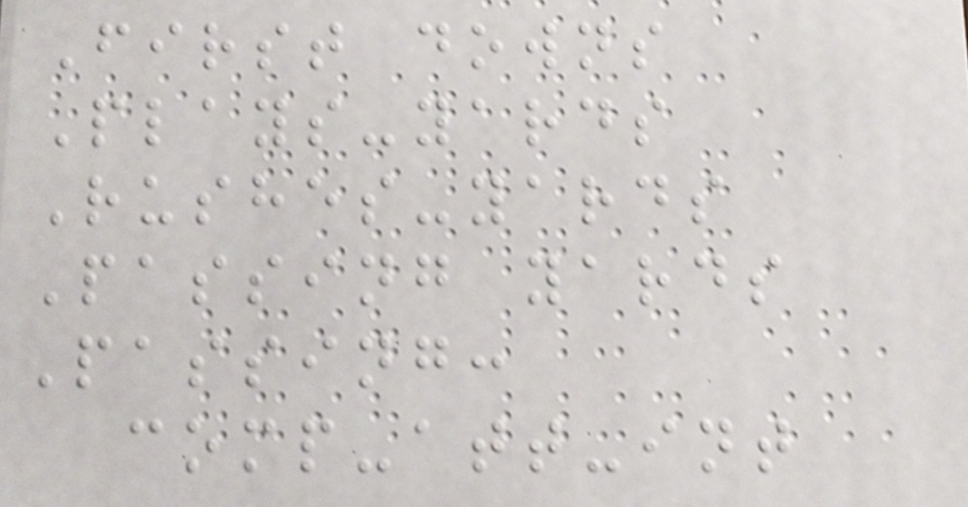First downs
Plays-yards
Rushes-yards
Passing yards
Passing:
comp-att-int
